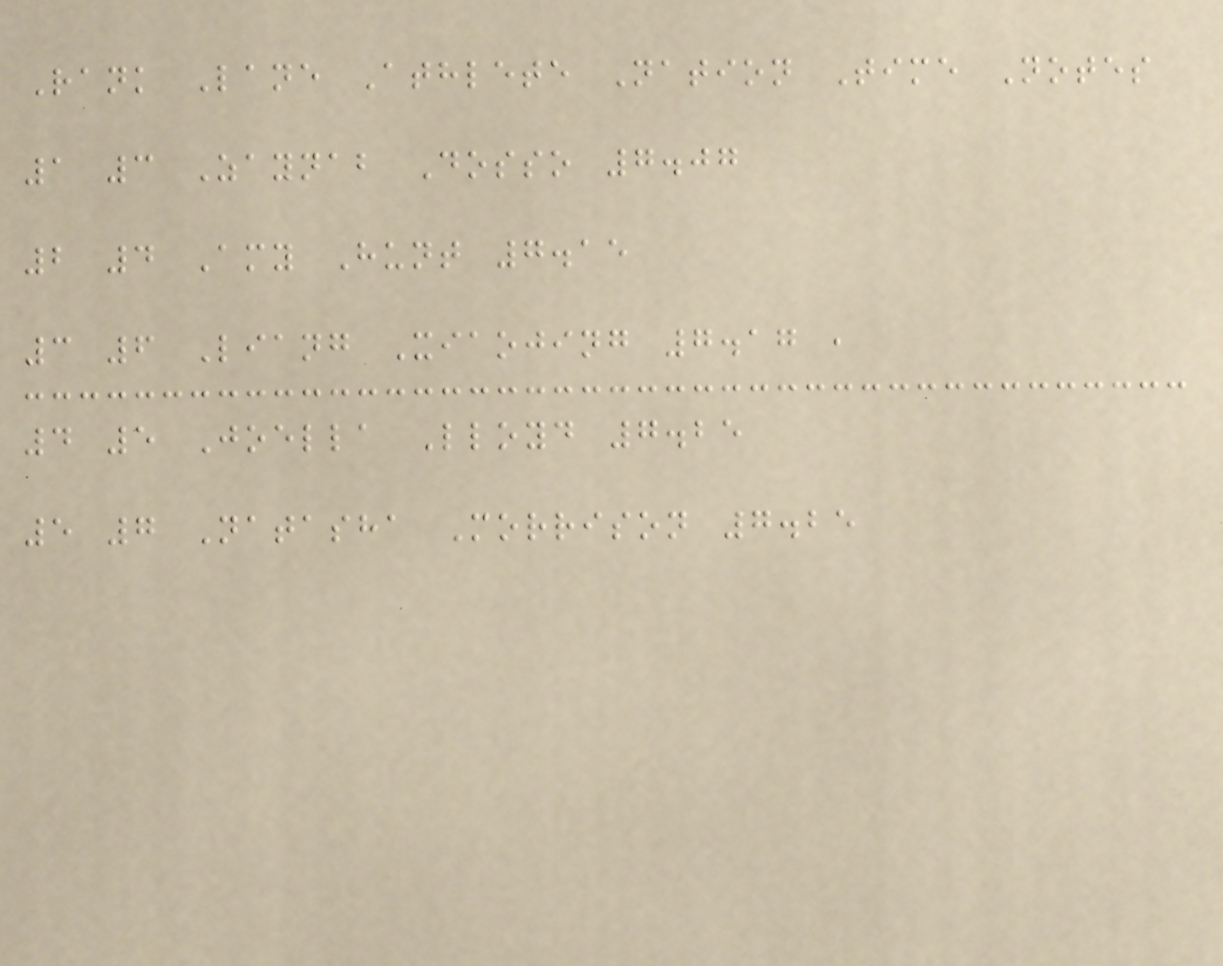Rank Lane Athlete Nation Time Notes
1 3 Zaynab Dosso 7.07
2 4 Amy Hunt 7.15
3 6 Liang Xiaojing 7.17 ,
4 5 Joella Lloyd 7.25
5 7 Natasha Morrison 7.25
